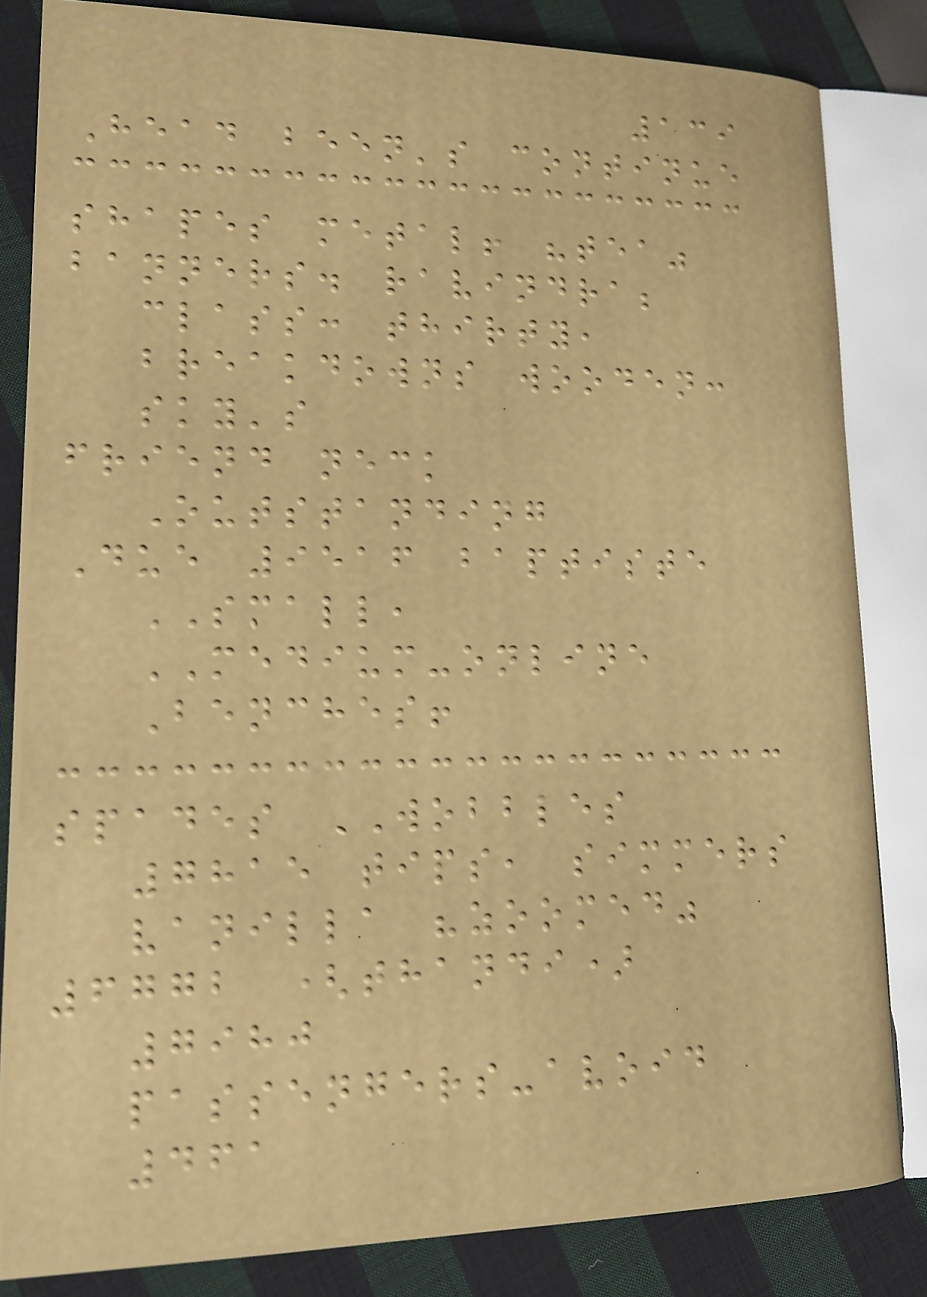139
Head been's continue
shapes metal! "tea"
banners. ravindra;
class: thirty,
breakdowns wooden:
sky's
friend neck
Outstanding
Due 9516 baptiste
SMALL,
MEDIUM-online
Benches!
spades WOBBLES
7815 tips, simmers
vanilla "zoomed"
6772 (thandi)
7980
passengers-avoid
461
